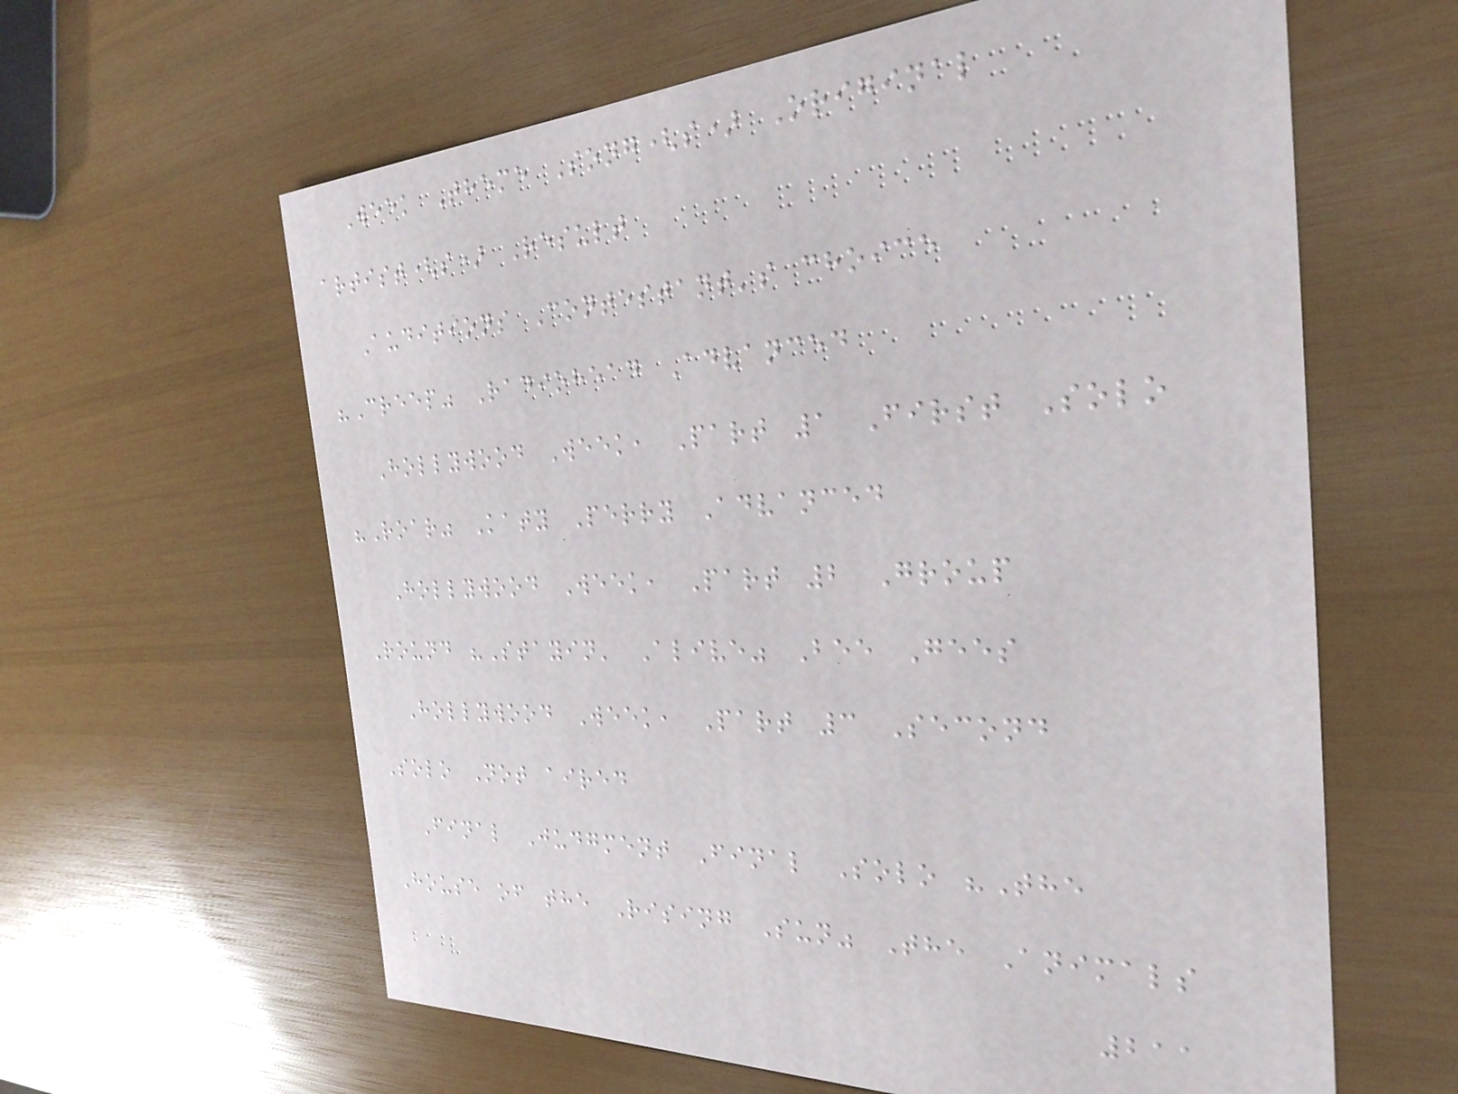Week Theme Song(s) Original
artist(s) Result
Auditions Contestant's choice
"Creep" Radiohead Advanced
Hollywood Week, Part 1 First Solo
"Roar" Katy Perry Advanced
Hollywood Week, Part 2 Group
Round "Stayin' Alive" Bee Gees
Hollywood Week, Part 3 Second
Solo Not aired
Final Judgment Final Solo "The
House of the Rising Sun" The Animals
211
